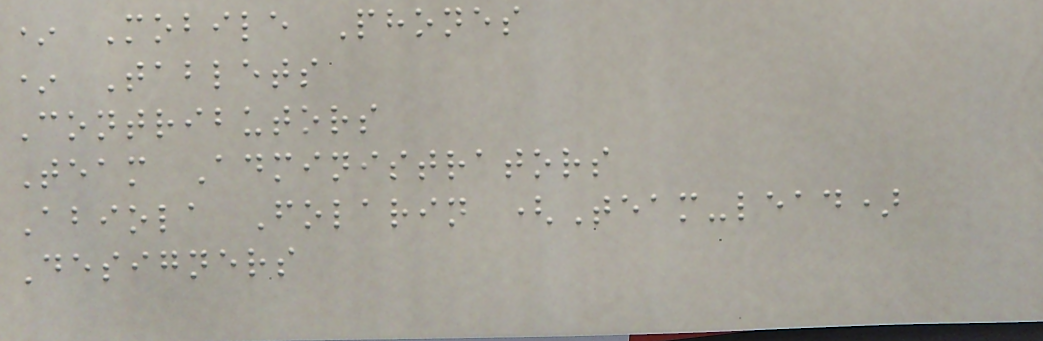* Mobile Phones
* Tablets
Contributors
Team Administrators
Abiola Folarin (Team-lead)
Designers
